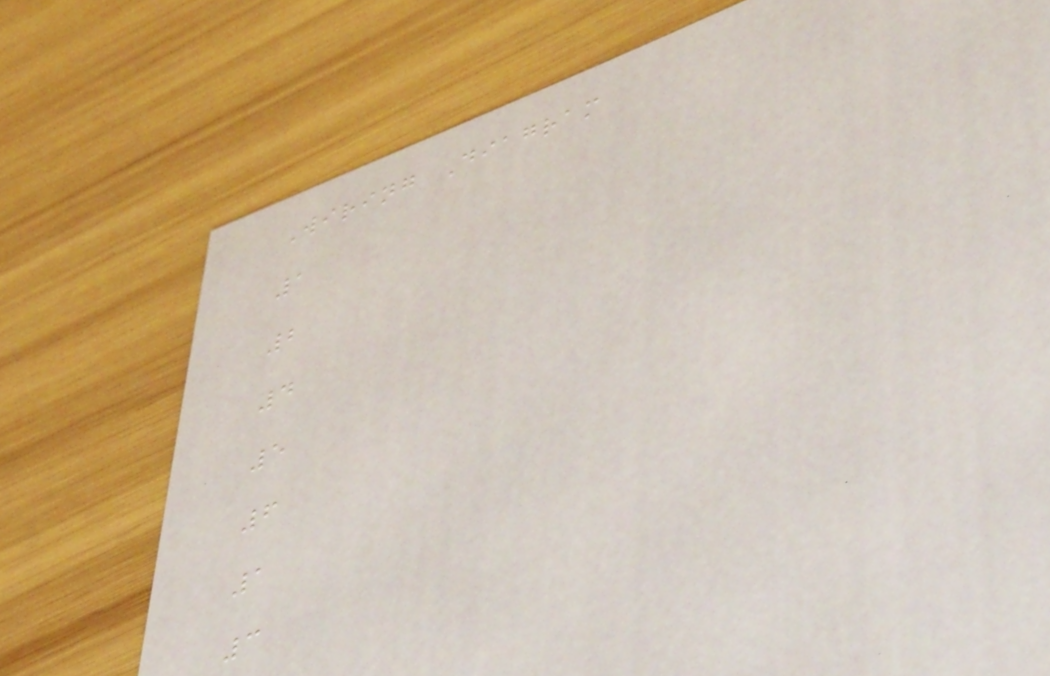Wiring Diagram
1
2
4
5
6
1
3
